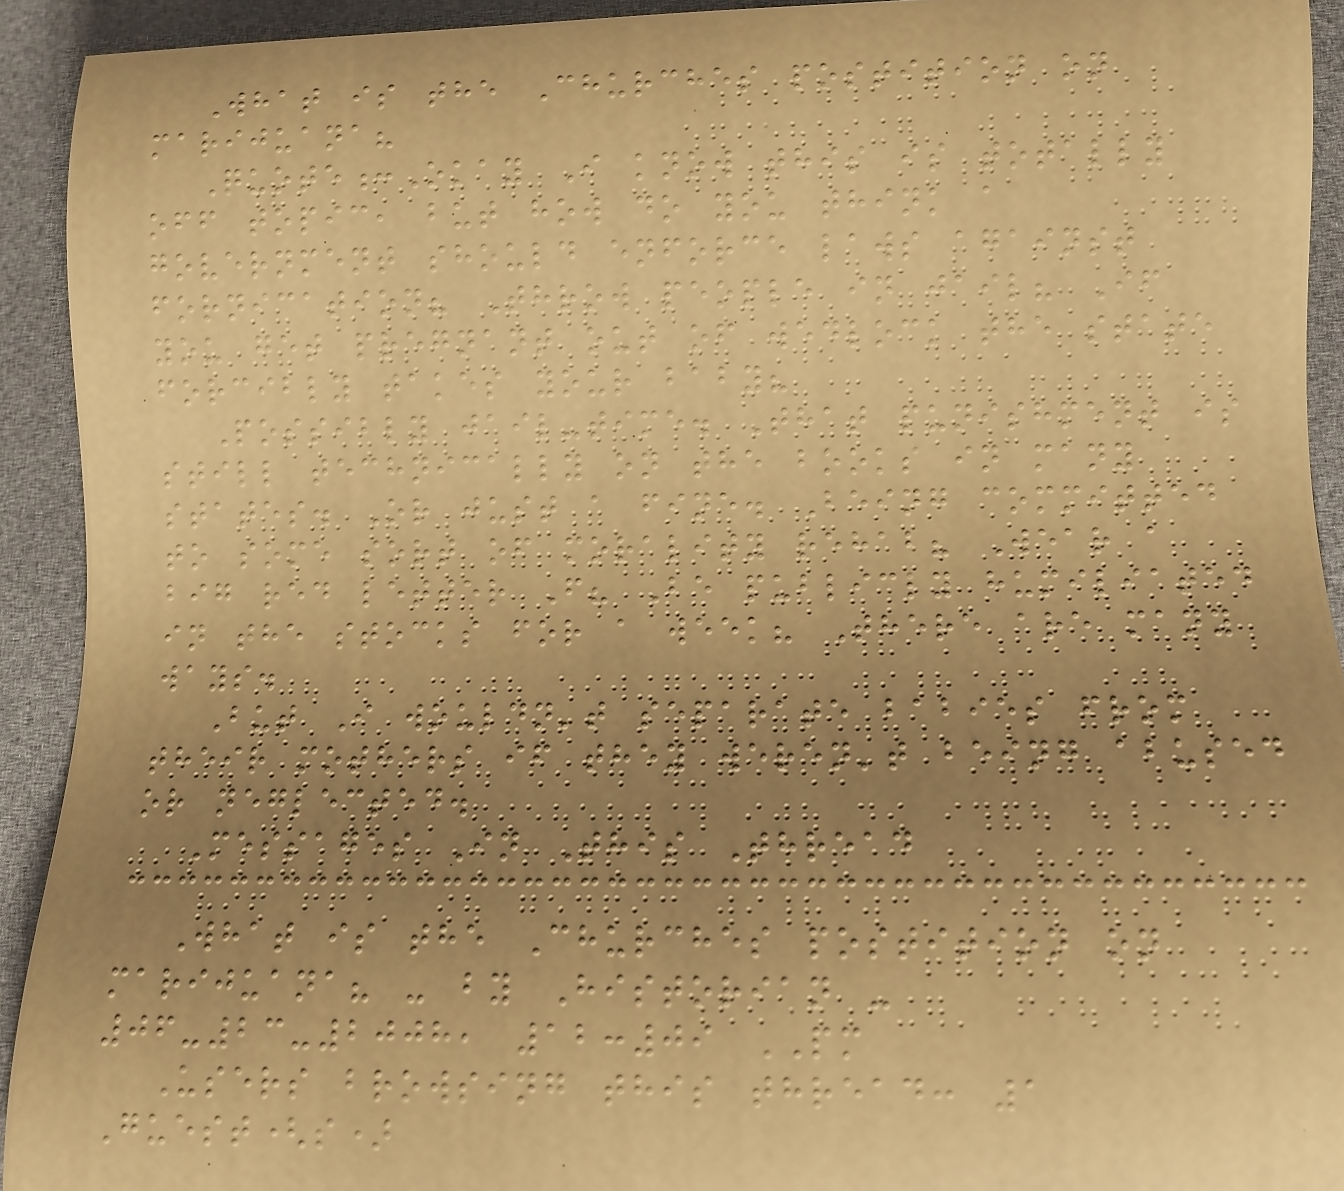What is the Churches postition on
marijuana?
Quote:Okay I know this is totally
off topic, but how do you think a
government should enforce laws against
fornication? Throw people in jail? If
you get pregnant out of wedlock the state
forcibly takes your baby?
Possibly jail-time. That punishment is
still technically on the books in many
states. Or just a fine. Being committed
to some sort of morality rehab? Wear a
big red letter F? Be publicly humiliated
in the stocks for a week? There are many
ways.
But I wouldn't separate babies from
their mothers if they weren't being abused
or neglected.
Messages In This Thread
What is the Churches postition on
marijuana? - by Historian -
06-23-2008, 12:09 PM
Users browsing this thread: 1
Guest(s)
